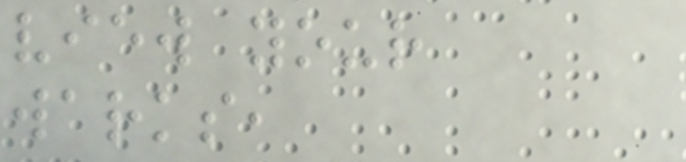view your
warks,
